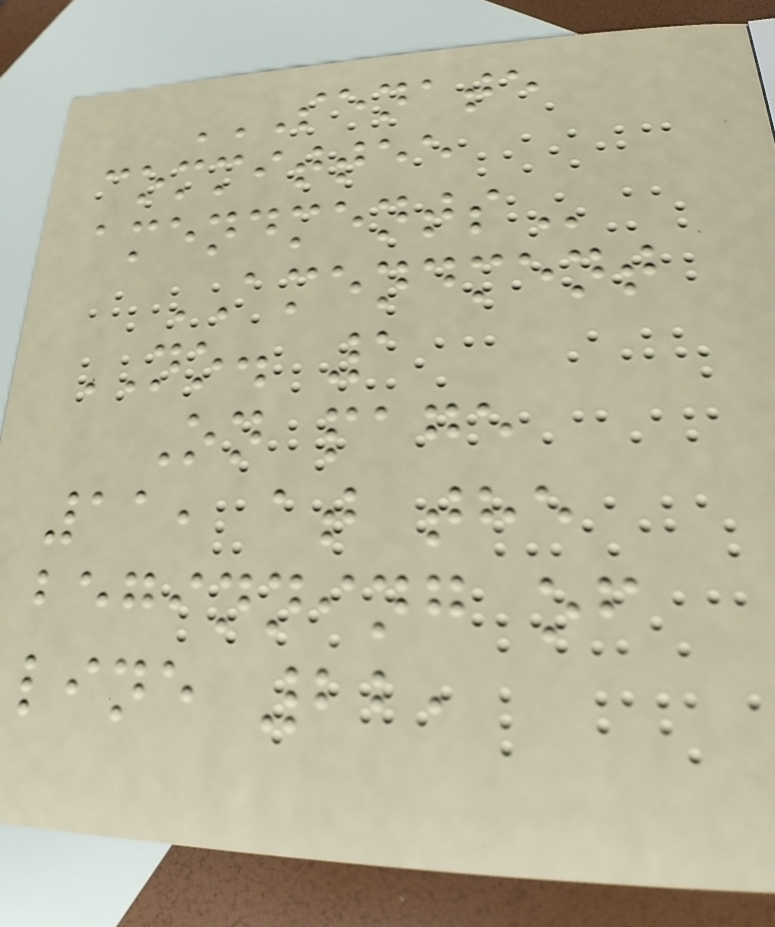SENATE
COMMITTEE
AMENDMENTS
AMENDMENT
NO. 1
On page
11, at the
beginning of
line 22,
